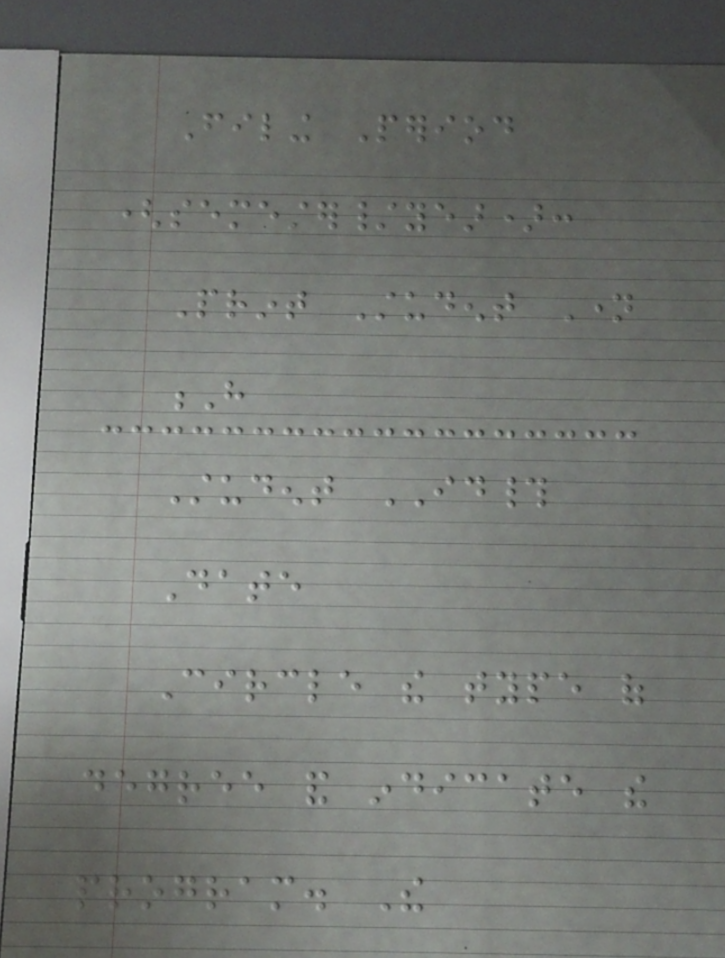Filing Period
(semester/year):
Print Student Name
H
Student ID#
Date
Circle the type of
degree and indicate the
program. The
